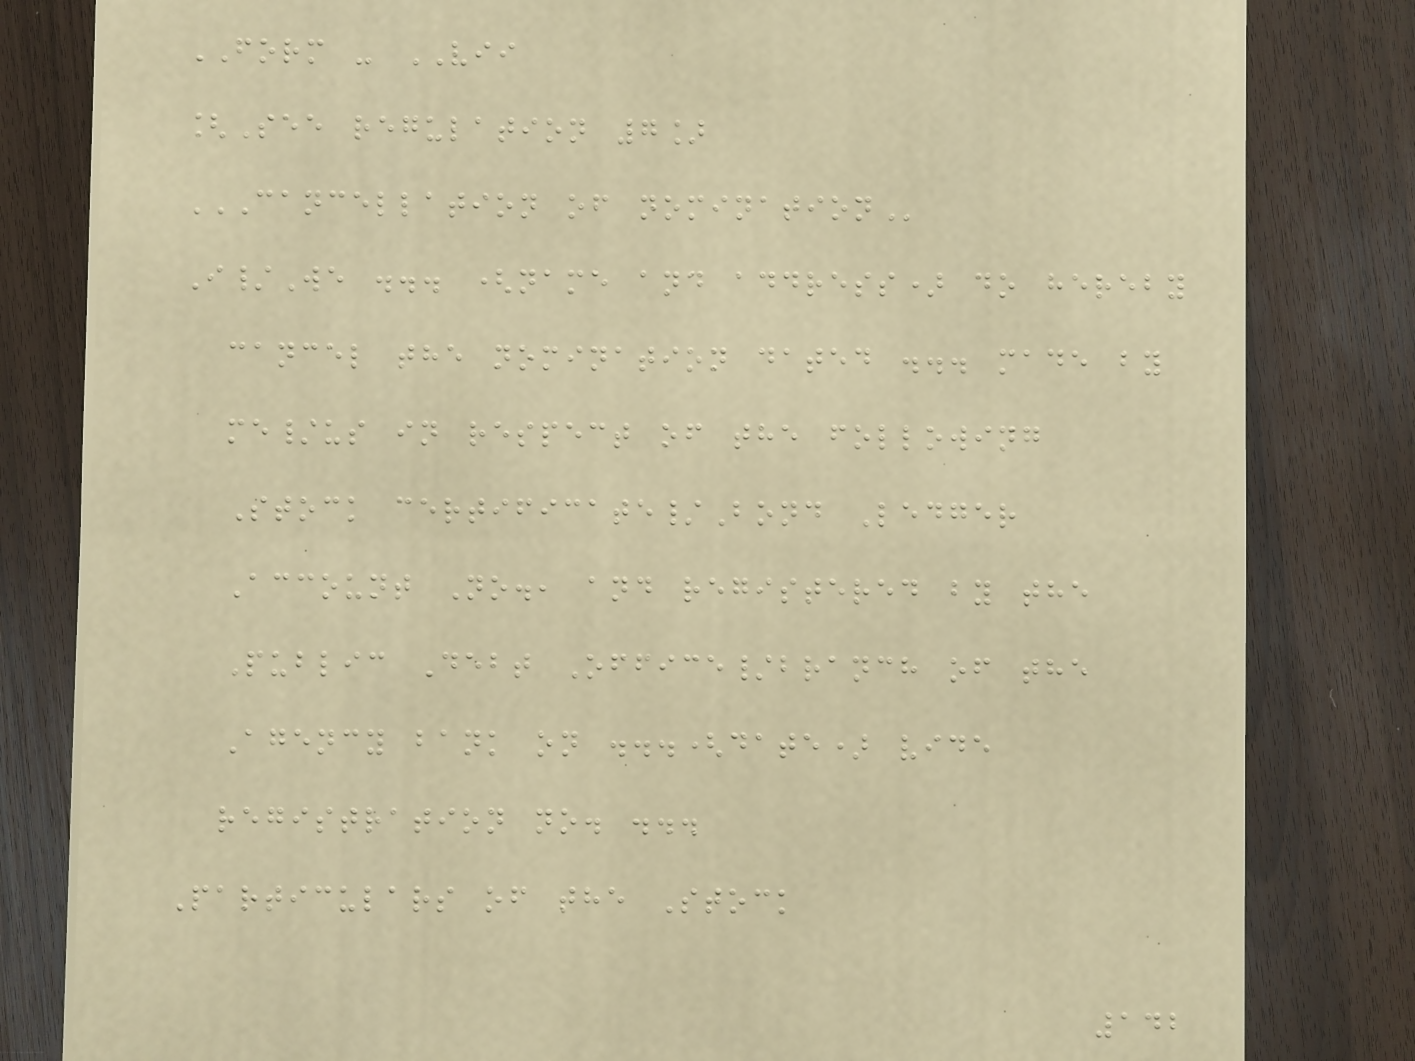FORM - VII
[See regulation 7]
CANCELLATION OF NOMINATION
I/We ... (name and address) do hereby
cancel the nomination dated ... made by
me/us in respect of the following
Stock certificate/Bond Ledger
Account No., and registered by the
Public Debt Office/branch of the
Agency bank on ...(date) vide
registration no. ...
Particulars of the Stock
142
